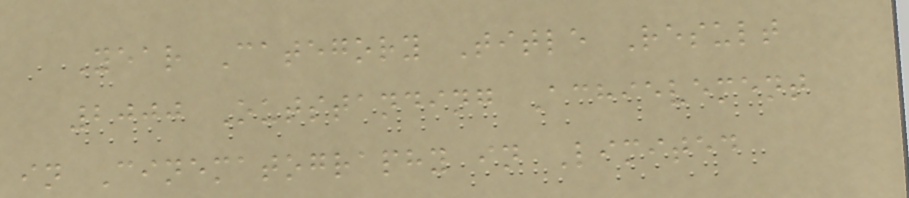Year Category Title Result
2000 Outstanding Achievement
in Cinematography in Limited
